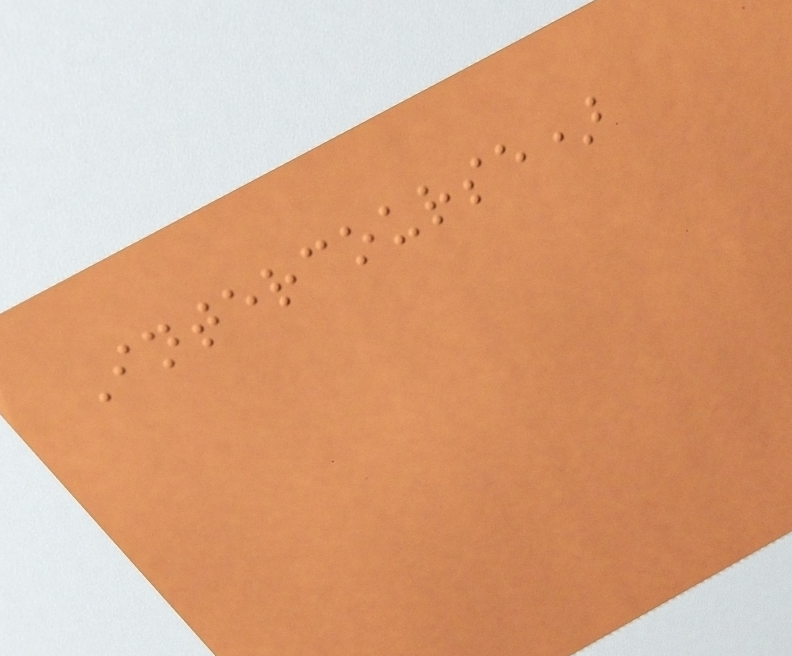Intercourse)
